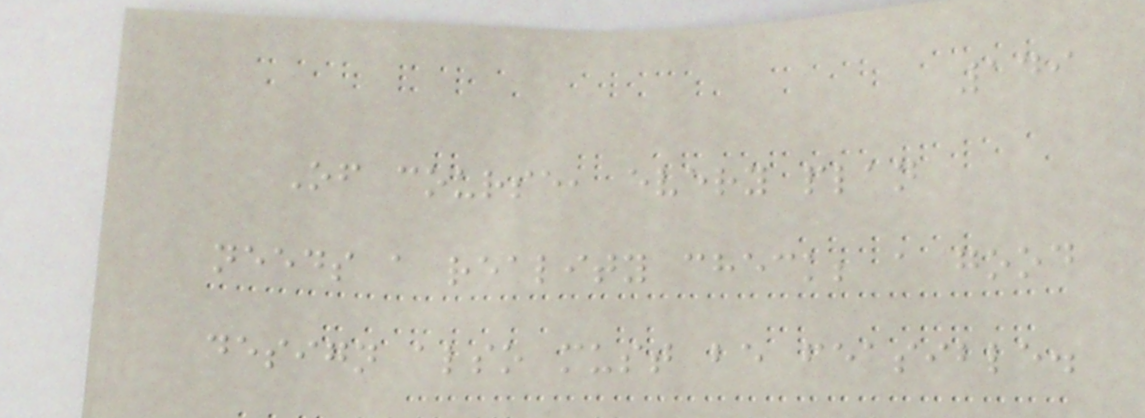149
Of course, every plan
needs a reality check; a good
design also must be feasible.
